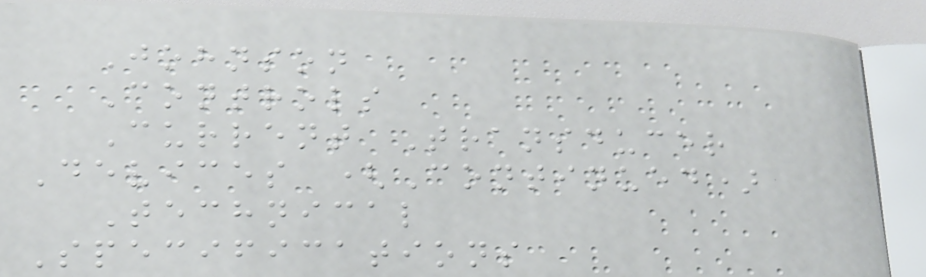Johnson
Controls
Current Transducer
Devices (Continued)
Technical
Specifications
